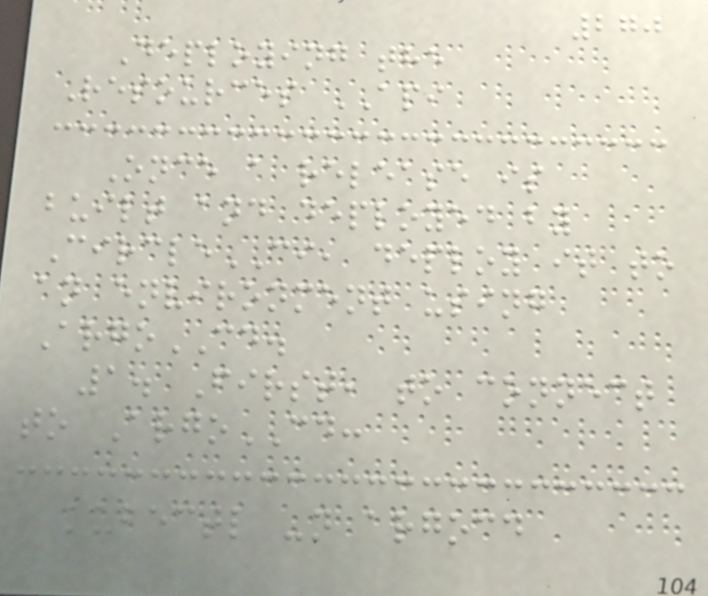270
Deploying the
Resources API
Once a release is
built and deployed by
CircleCI, deploy it to
an environment using
ArgoCD.
1. First, to connect
to ArgoCD:
kubectl -n argocd
